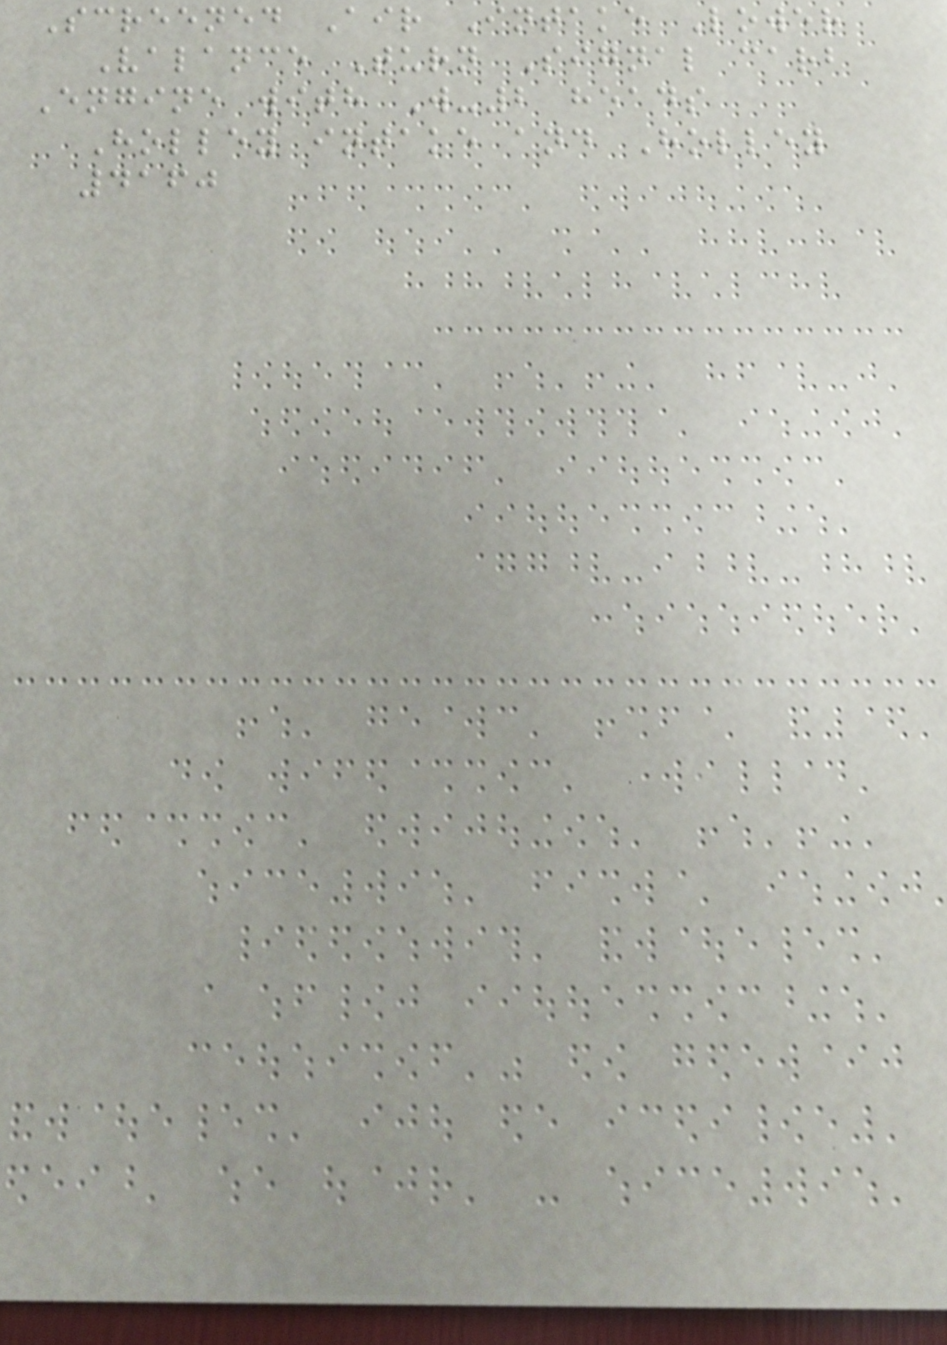Screened Air Intake Lower
Valance Turn Signal carb
Engine with W-2 heads
Holley intake and Holley
4160
